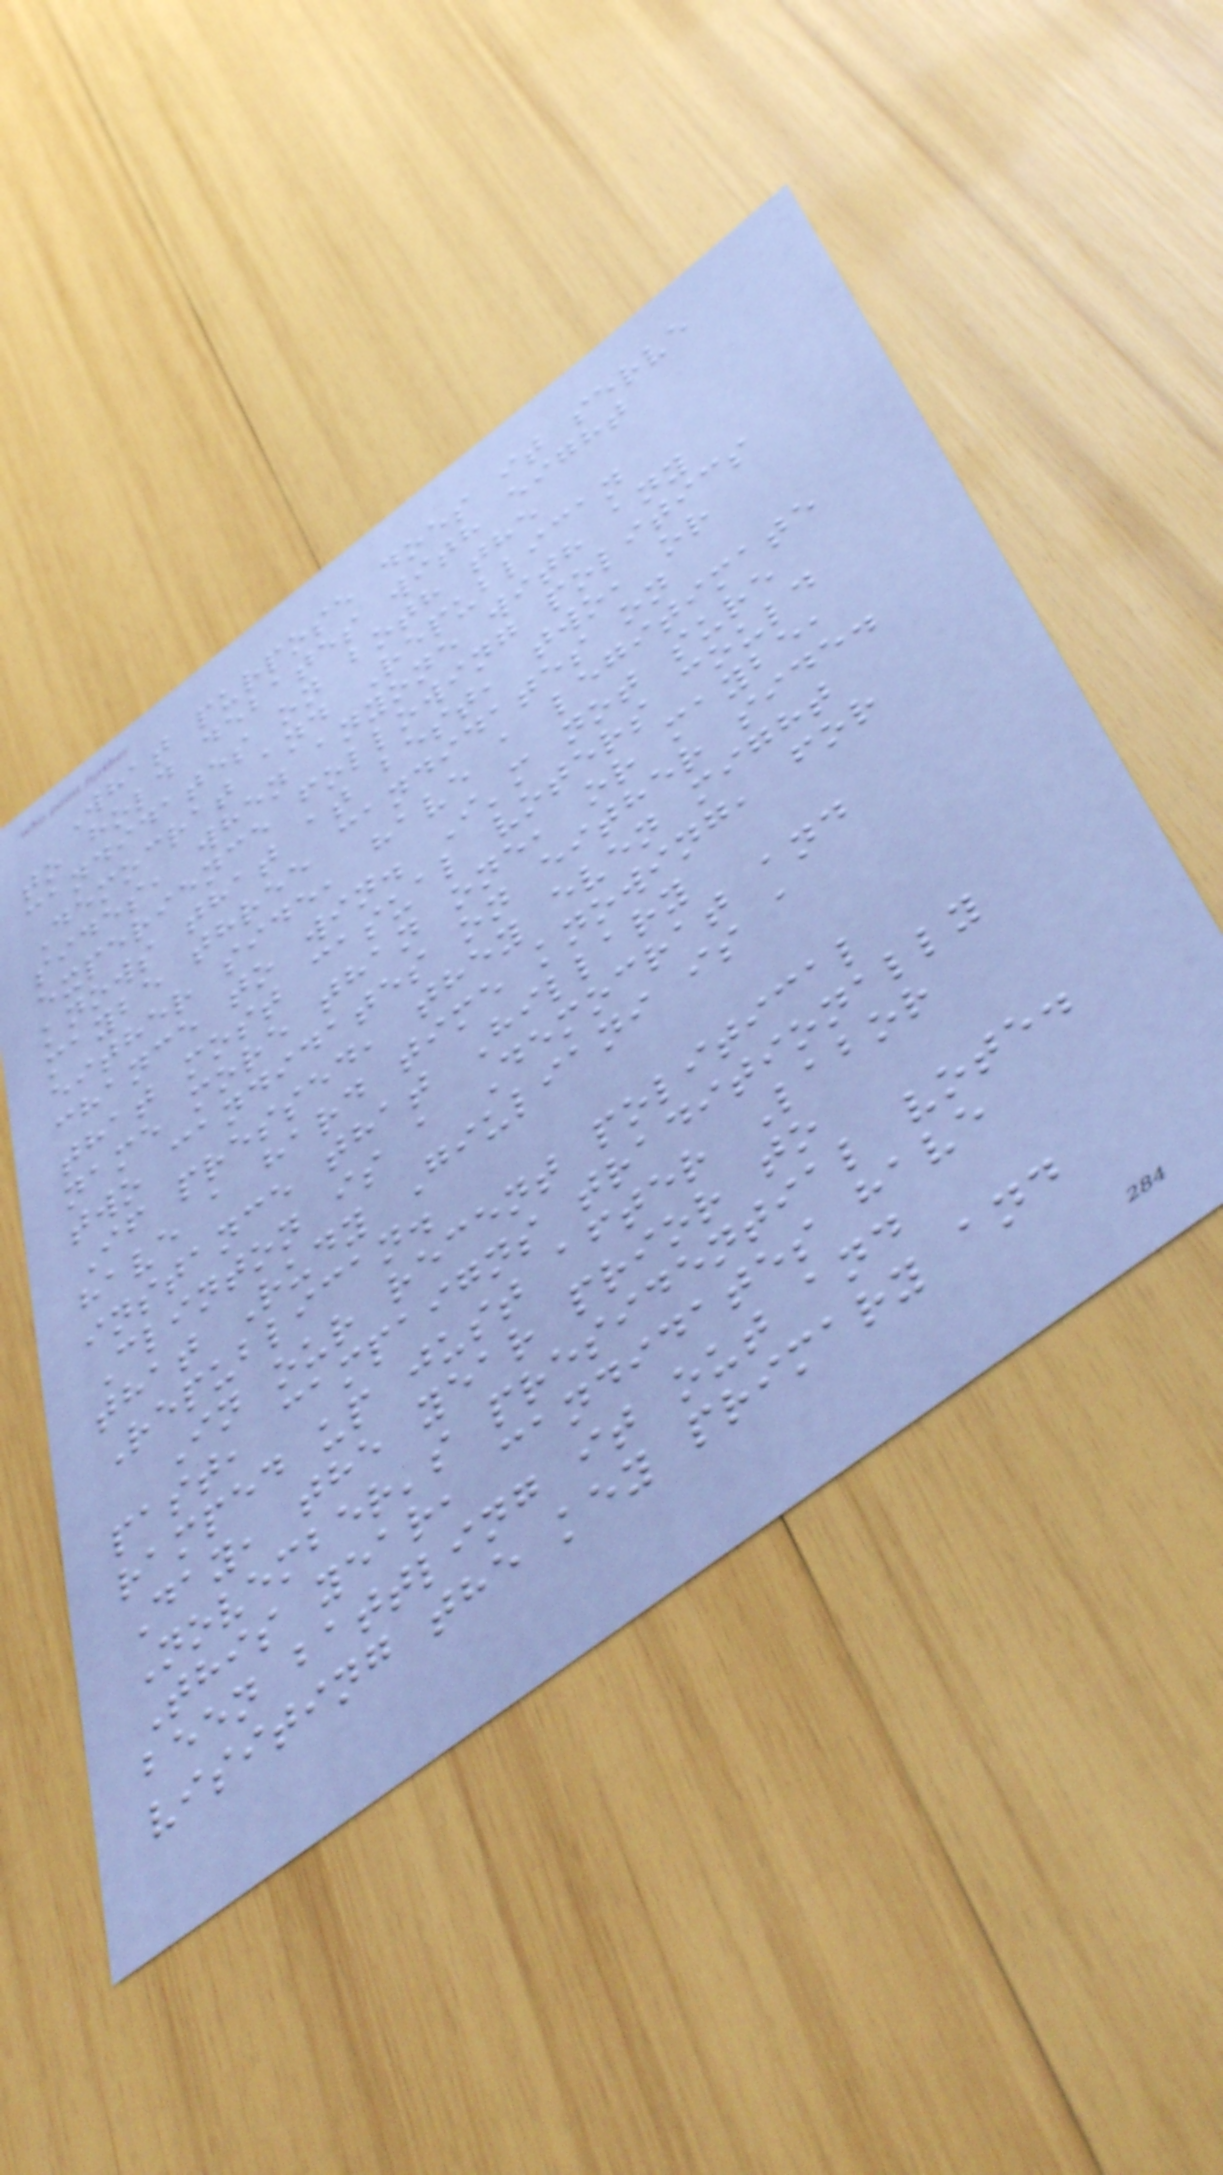What purpose does it serve
to hold debates with eight
candidates on both the
Democrat and Republican
sides, when anyone with any
experience following politics
knows that at best, two, or
maybe three candidates on
either side, have a legitimate
chance to win. I'm not sure
that most casual voters could
name more than one, or maybe,
two candidates on either side.
If pressed, they even might
have a hard time knowing, for
instance that Hillary
Clinton is a Democrat and
that Rudy Giuliani is a
Republican.
In our recent political
past, campaigns traditionally
ramped up just after Labor
Day, the year prior to
November's presidential vote.
This year, candidates have
been battling it out and
visiting the key primary and
